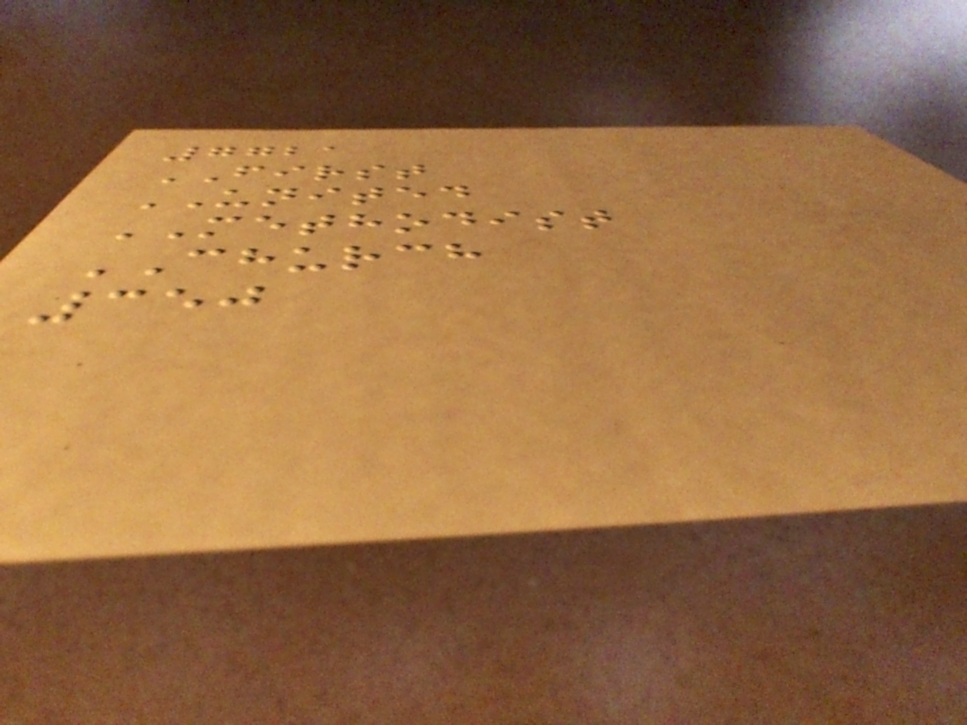7721
FIRST
UNITED
METHODIST
CHURCH
350
